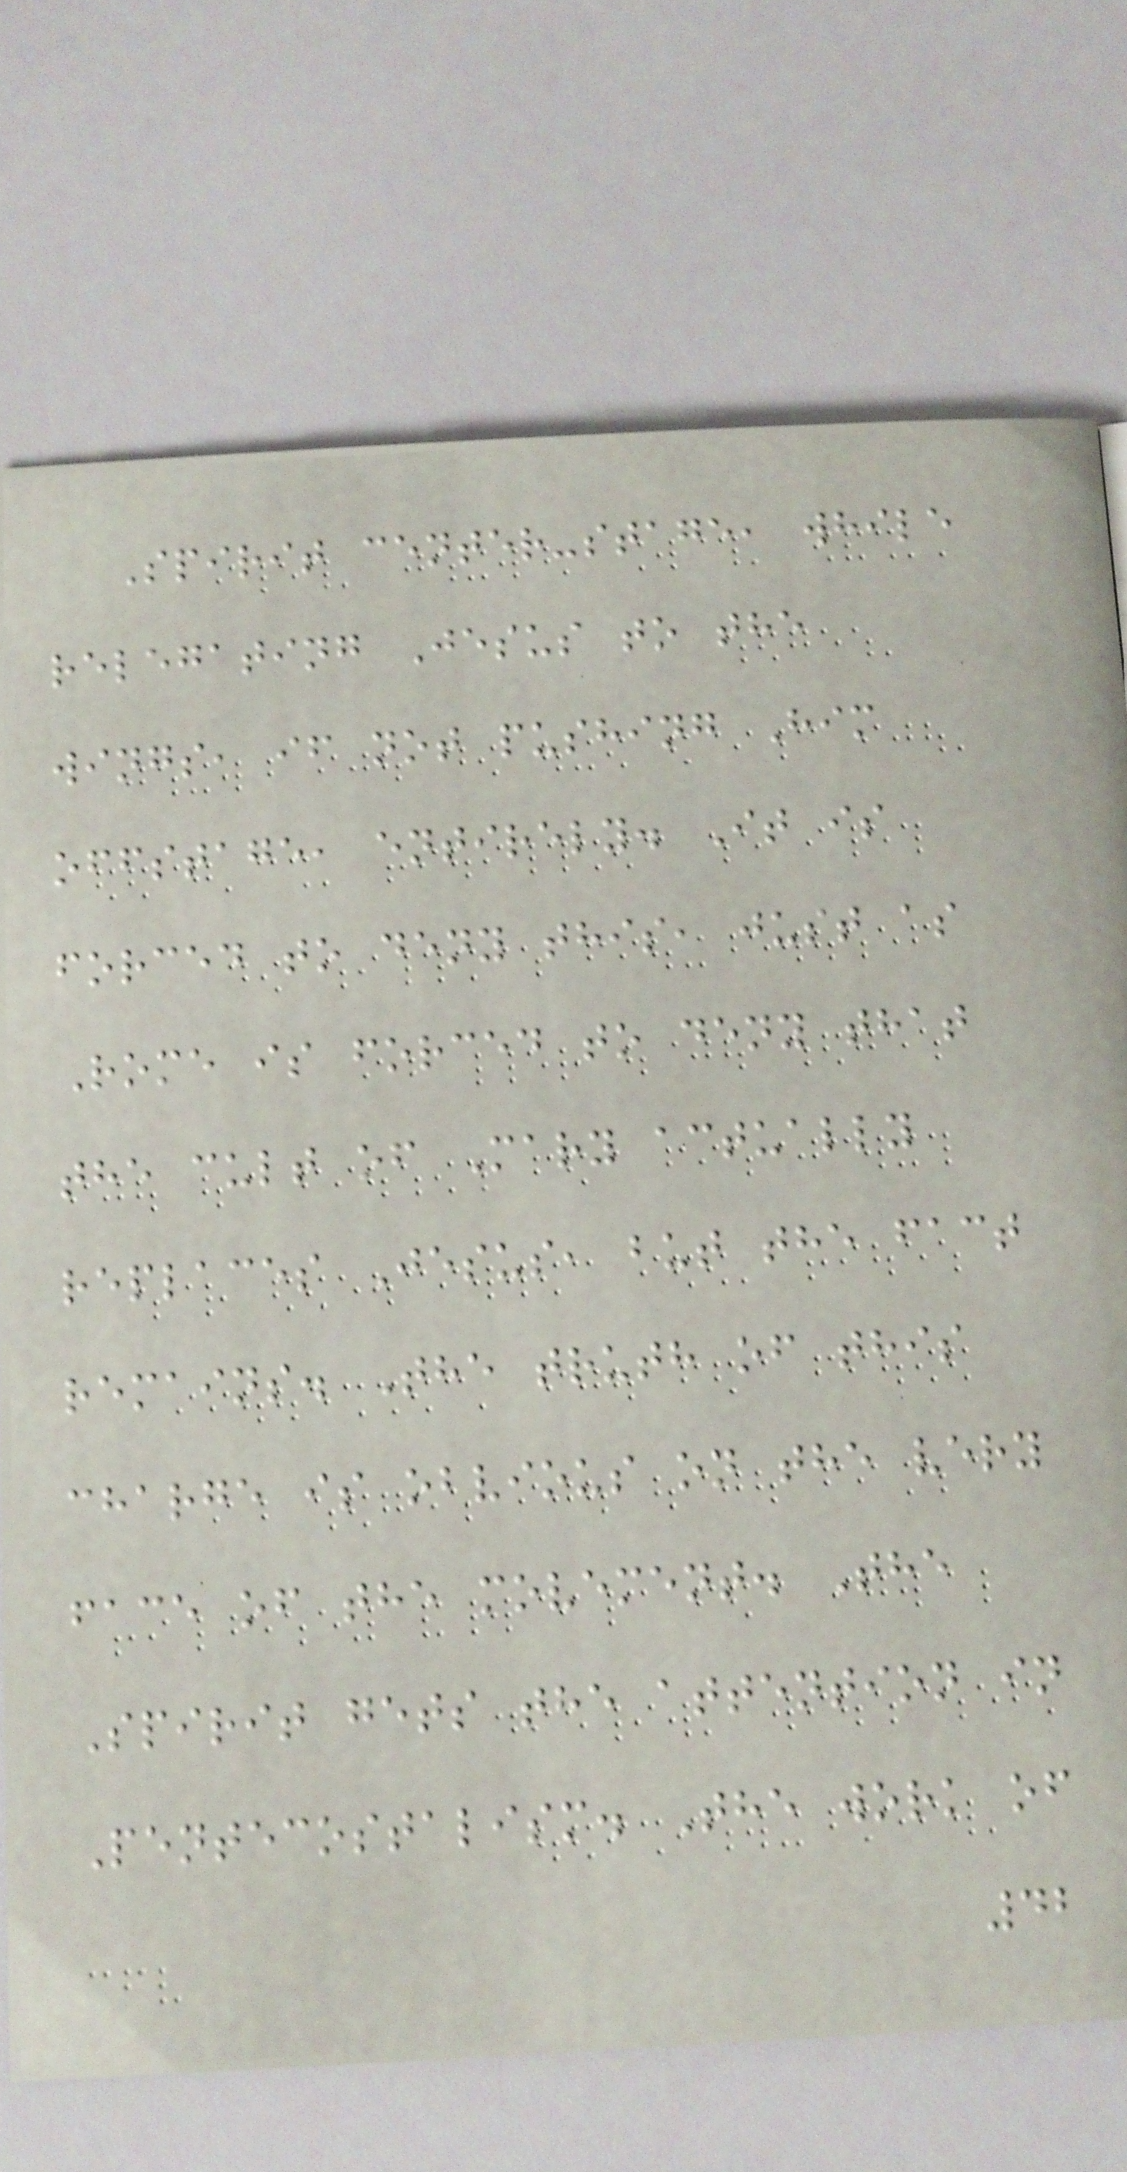Spirit center-stage, while
relegating Jesus to the
wings, if not pushing Him
offstage, entirely. It is
forced to deny this, just as
Rome is forced to deny that
the cult of Mary actually
replaces Jesus, but the fact
remains. The truth of this
charge is obvious on the very
face of the movement. The
Spirit gets the attention in
Pentecostalism. The work of
42
